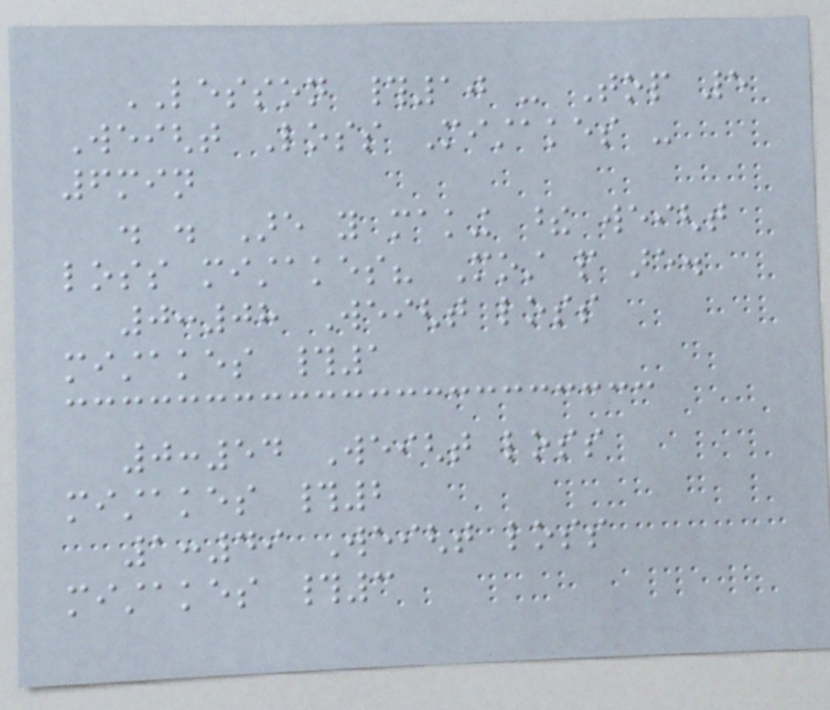LESSON #10 - Top 5
Weight Loss Mistakes -
6min
. . Are you making these weight
loss mistakes? Most people are.
0:08 Weight loss
mistakes #1
0:54 Weight loss
mistakes #2
1:49 Weight loss
mistakes #3
